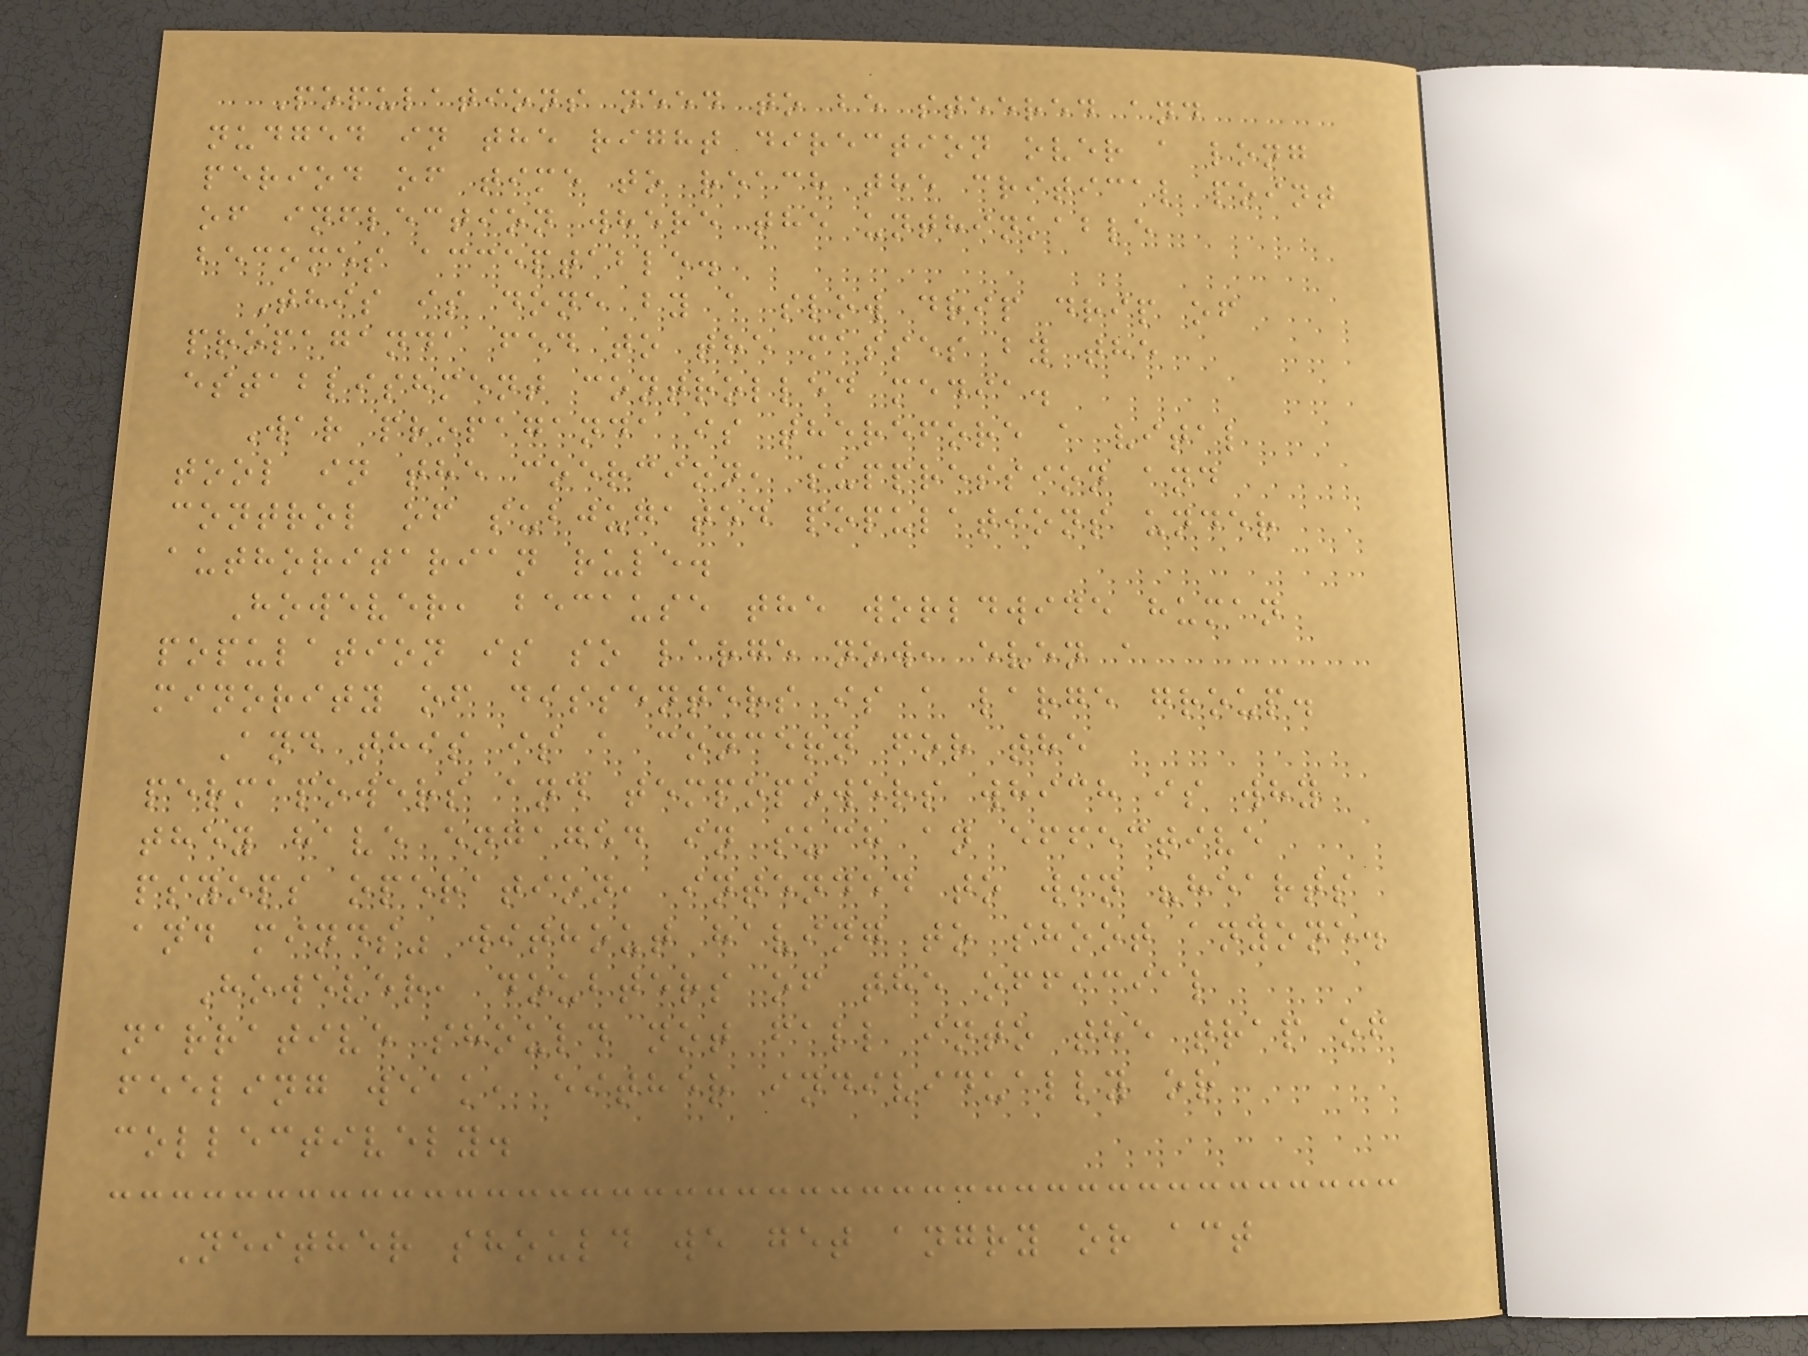Populations need to be steered and
nudged in the right direction over a long
period of time to reach the critical point
of inflection where the unthinkable
becomes acceptable.
This is done by a slow drip drip of
propaganda fed to the masses by the
establishment controlled media.
War propaganda is therefore a vital
tool in the coercion, suppression and
control of subjugated populations under
authoritarian rule.
However, because the worldwide human
population is so large now, even a
minority of dissenters is a large group.
And this is a concern for the
permapowers and tempopowers which is why
they have engaged in such an effective
psyops operation, intended to win "hearts
and minds" without having to shoot anyone.
However, doubters of the official
narrative should not fall into the trap of
feeling weak, either individually or
collectively.
Neither should we get angry or act
